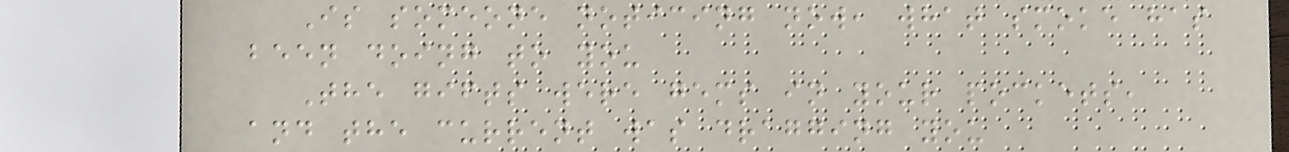Is someone noticing now, what smoke has
been doing to you
The gifts were gems in your pockets,
and the current was dragging you
